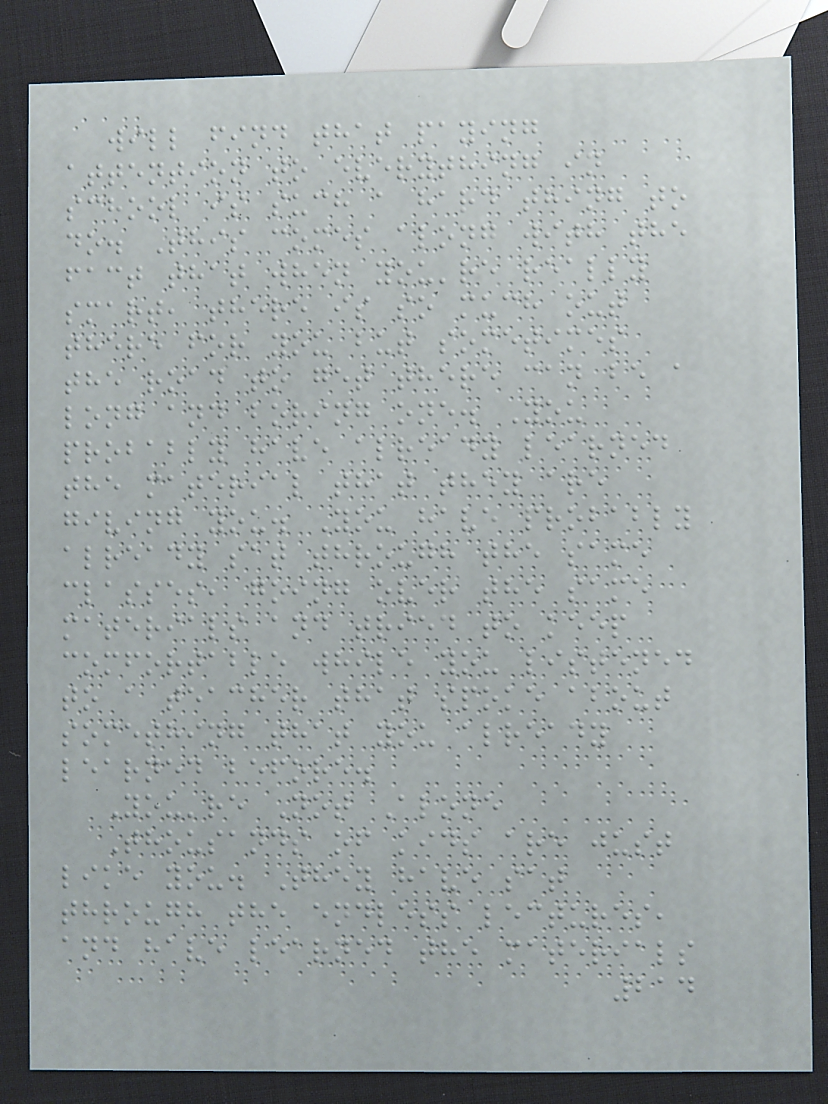will find that paying
attention to everything in
school is such a hard thing to
do. This comes along with the
fact that when you're really
smart, there is so much out
there for you but sometimes
the road to get there can be a
long and boring one. You
probably have already learned
the material that they are
giving you. You have probably
already sat through the same
classes, going over the same
materials and tried to keep
comfortable while you listened
to a teacher that spoke about
something that you already
learned before.
You're Not Alone
Thousands of kids are just
like you. They have sat
through the endless lectures,
and have learned the materials
214
